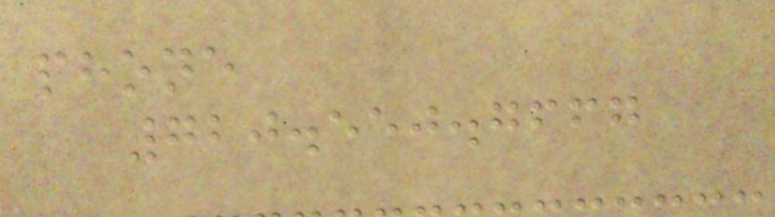phone
720.550.7667
